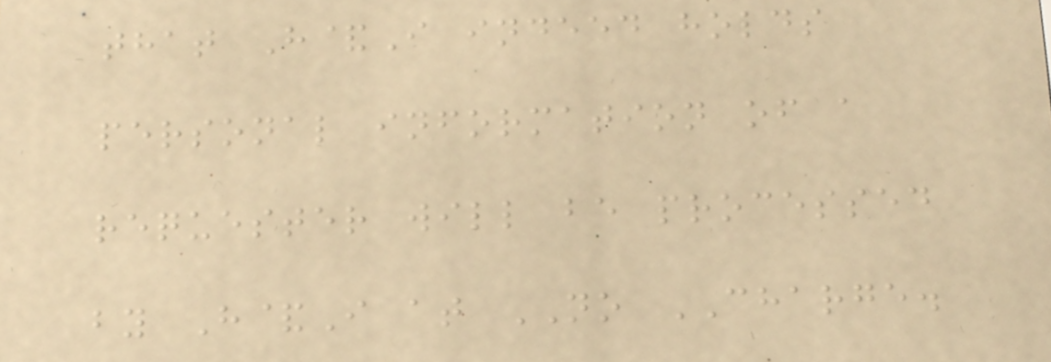that H&I indeed holds
personal information of a
requester will be processed
by H&I at NO CHARGE.
